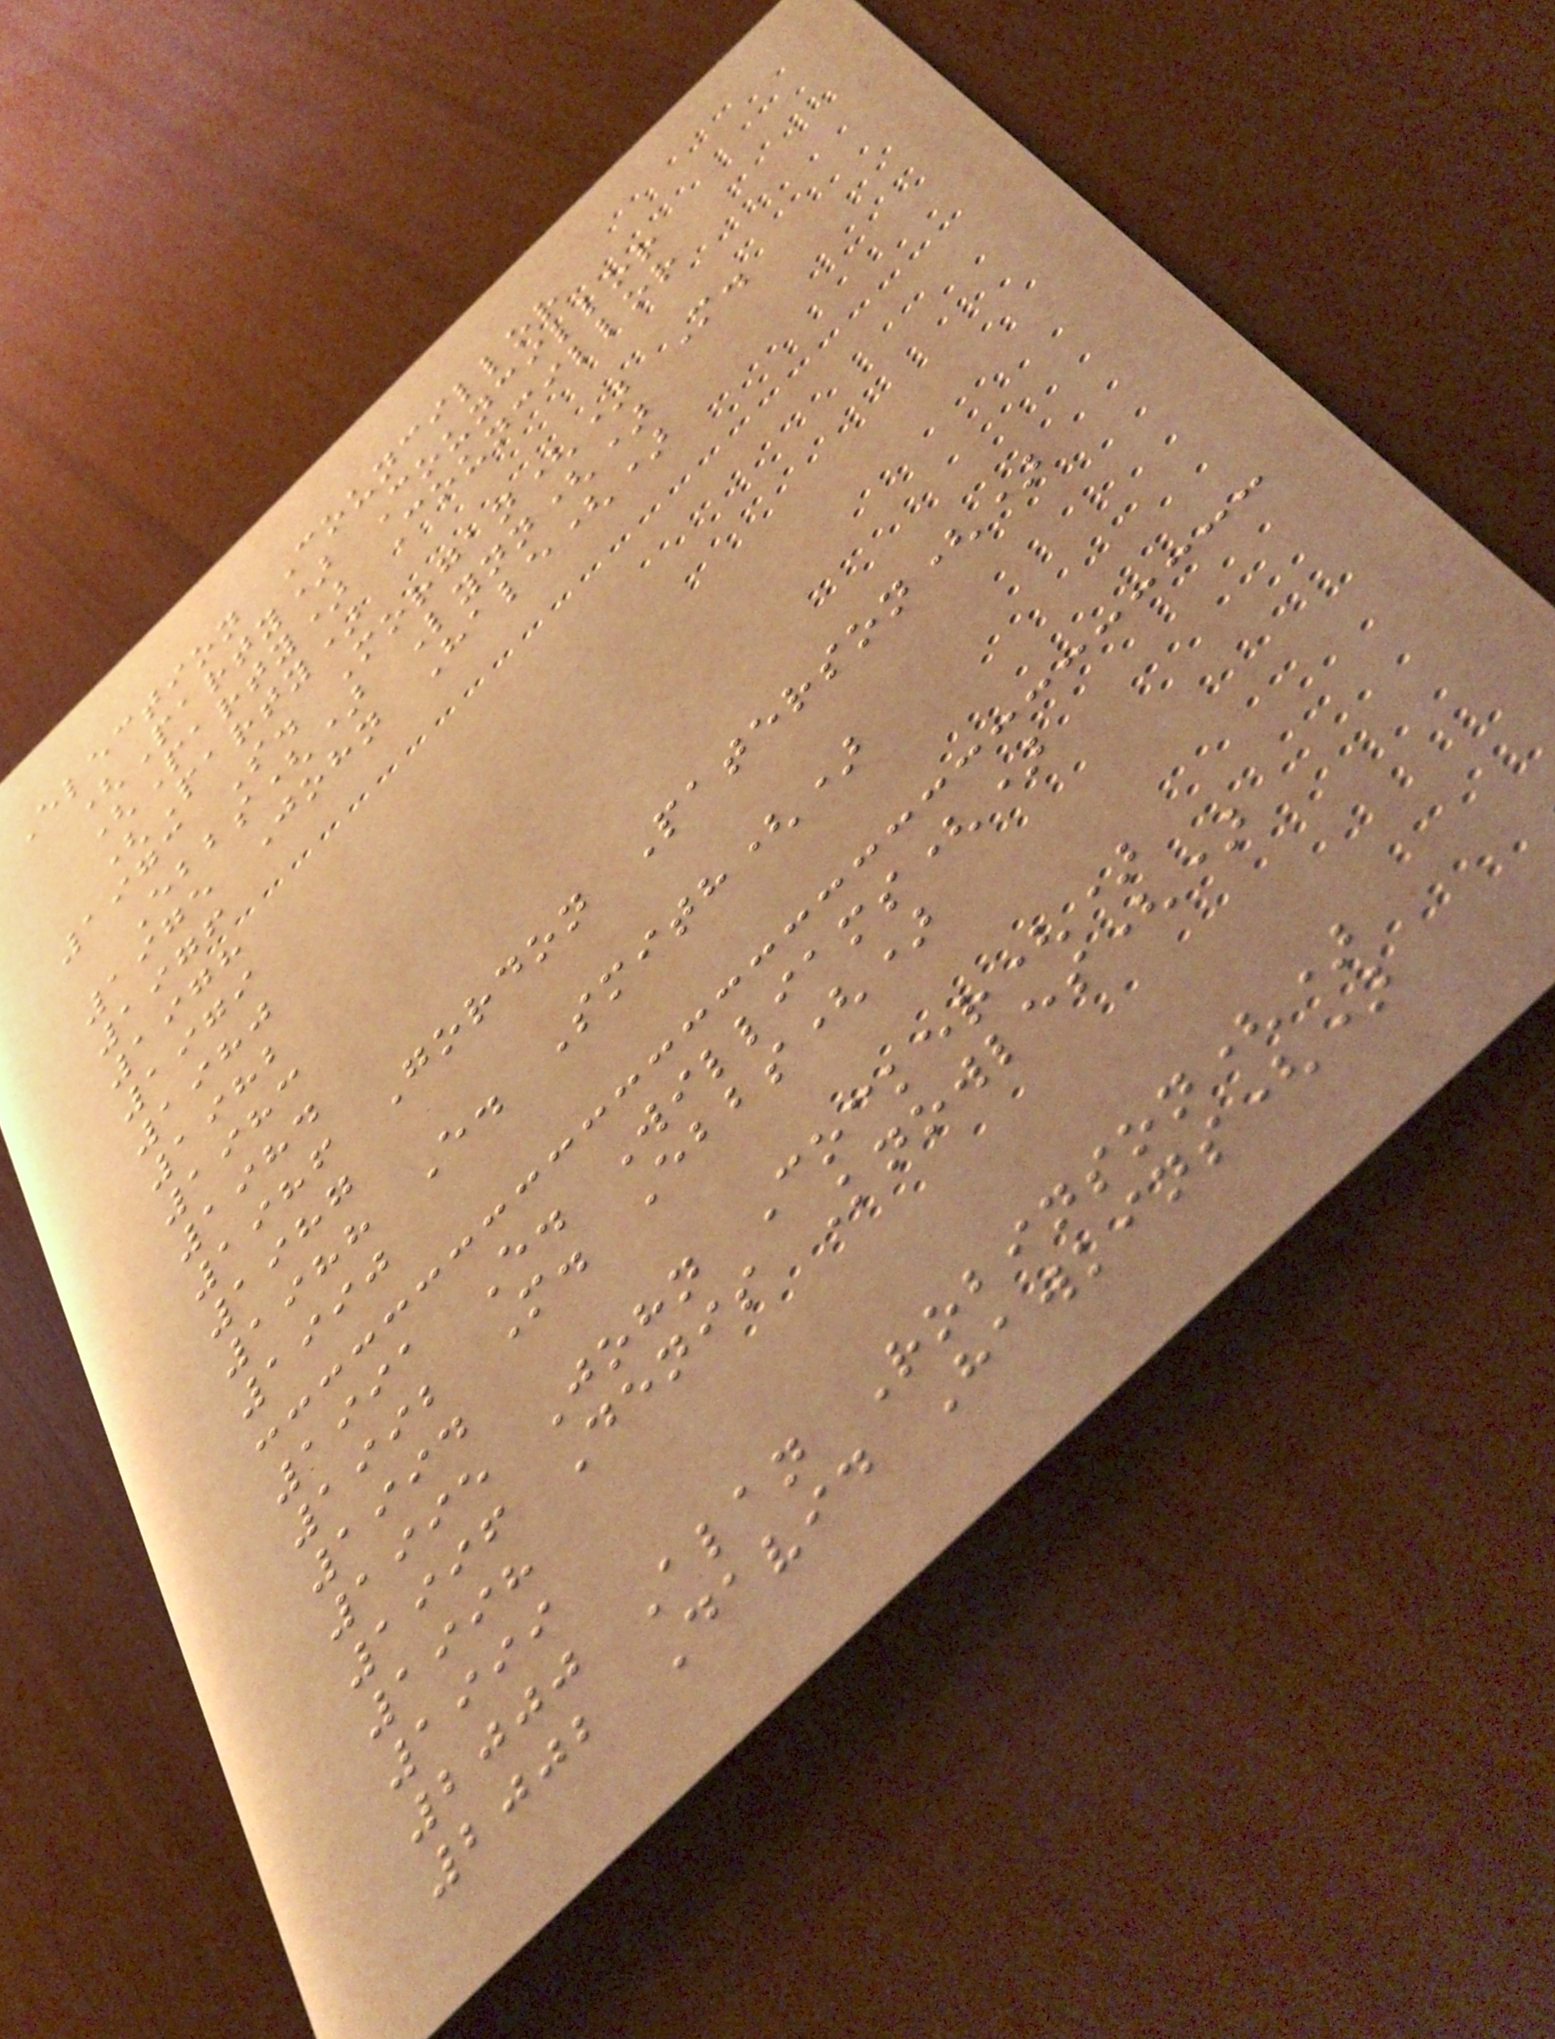Election Councillor
(Party) Councillor
(Party) Councillor
(Party)
1973 S. Morgan() M.
Ebbs() Lynn()
1975 John Hale()
1976
1978
1979
1980
1982
1983
1984
1986 Gordon Paterson()
1987
1988 E. Smith()
1990
1991 E. Williams()
1992 M. Ebbs()
1994
1995 John Cocker()
1996 Denis Knowles()
1998
1999
2000 Alan Robinson()
2002 David Hawkins()
